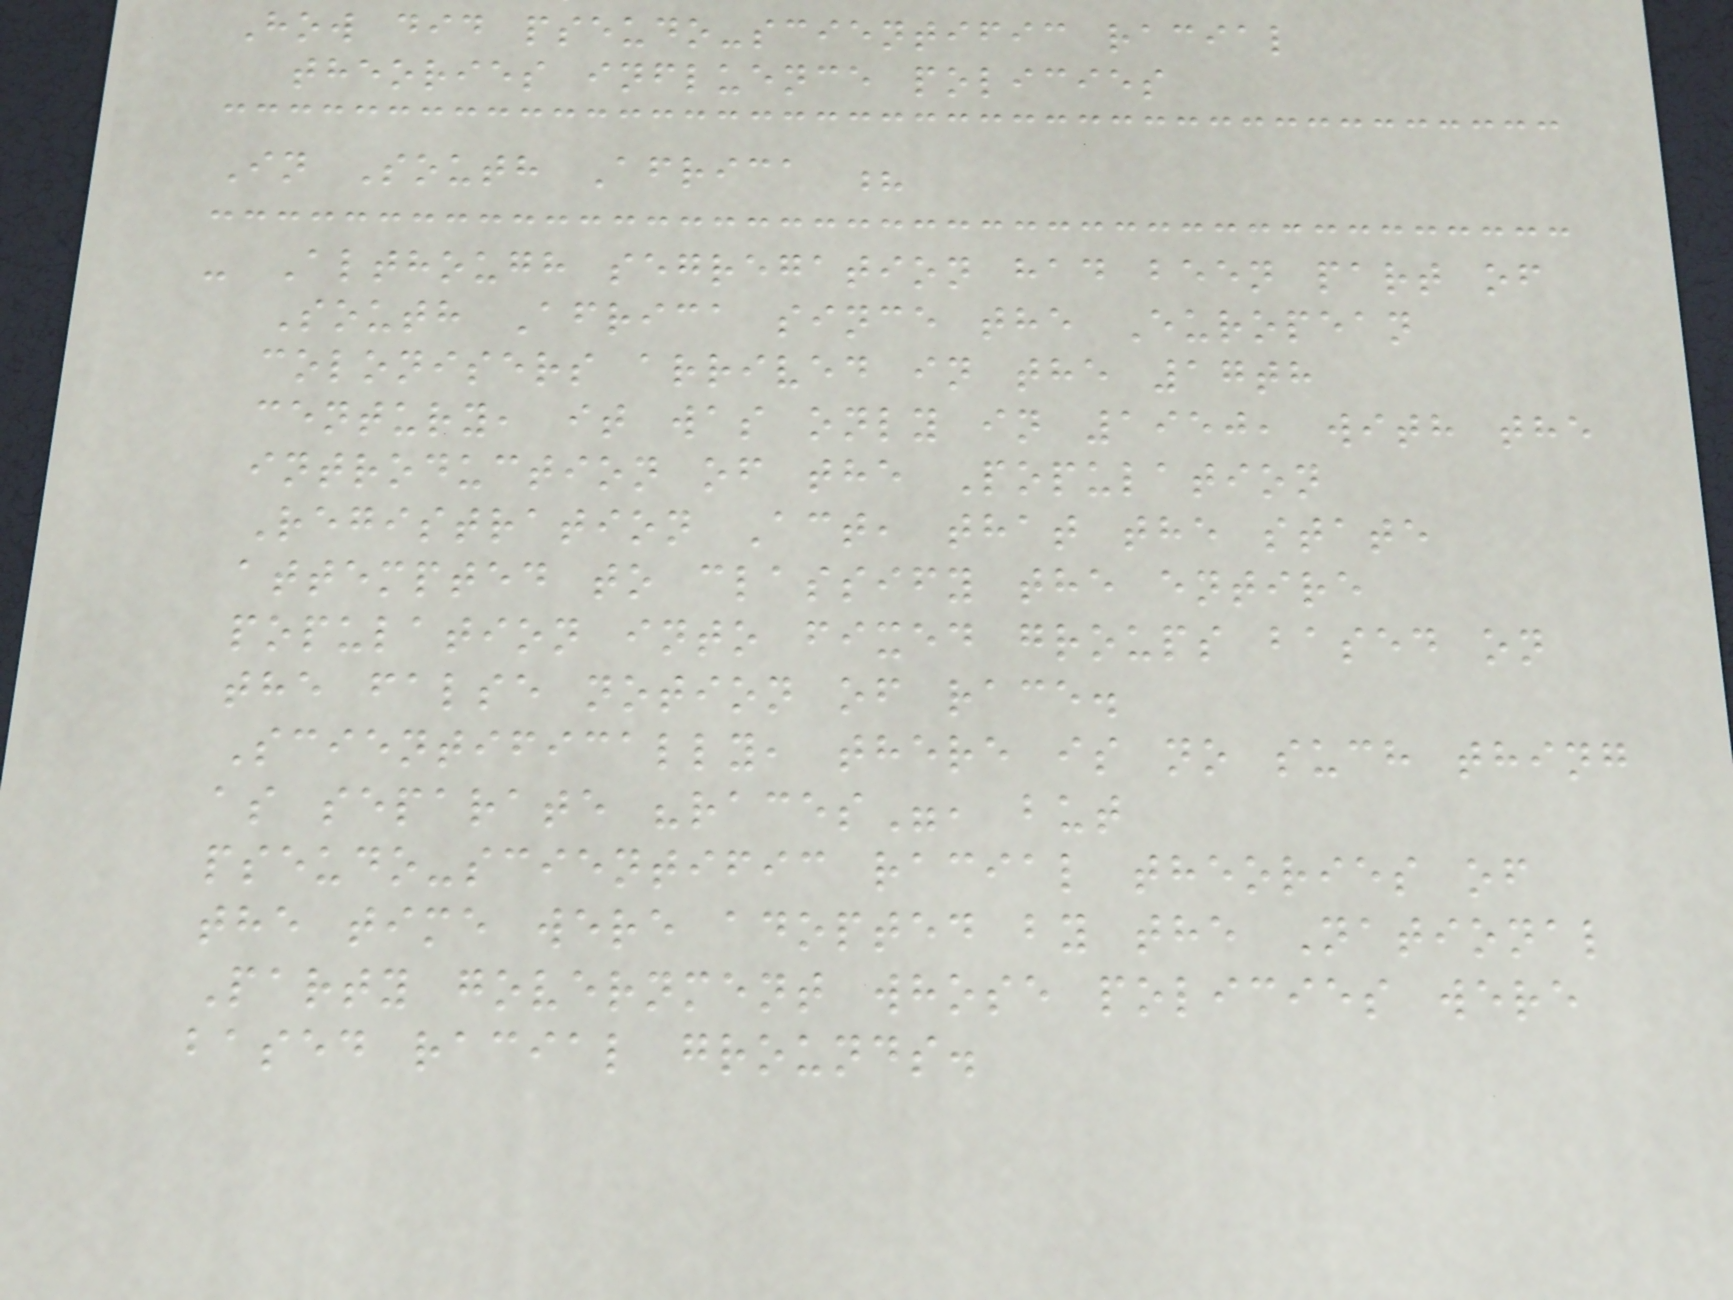How did pseudo-scientific racial
theories influence policies
In South Africa ?
- Although segregation had been part of
South Africa since the European
colonisers arrived in the 17th
century, it was only in 1950, with the
introduction of the Population
Registration Act, that the state
attempted to classify the entire
population into fixed groups based on
the false notion of race.
Scientifically, there is no such thing
as separate "races", but
pseudo-scientific racial theories of
the time were adopted by the National
Party government whose policies were
based racial grounds.
